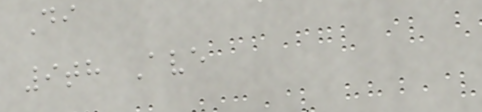Di
9th Ave
